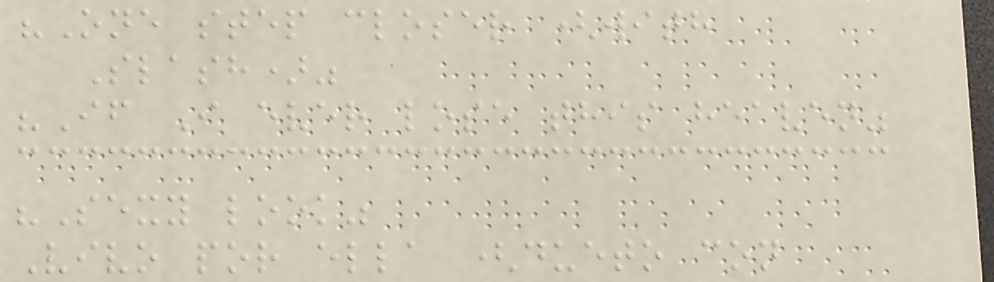"One step closer (with
Slash)"
"If I ever lose this heaven"
"Sexy look"
Vivo por ella (dueto con
